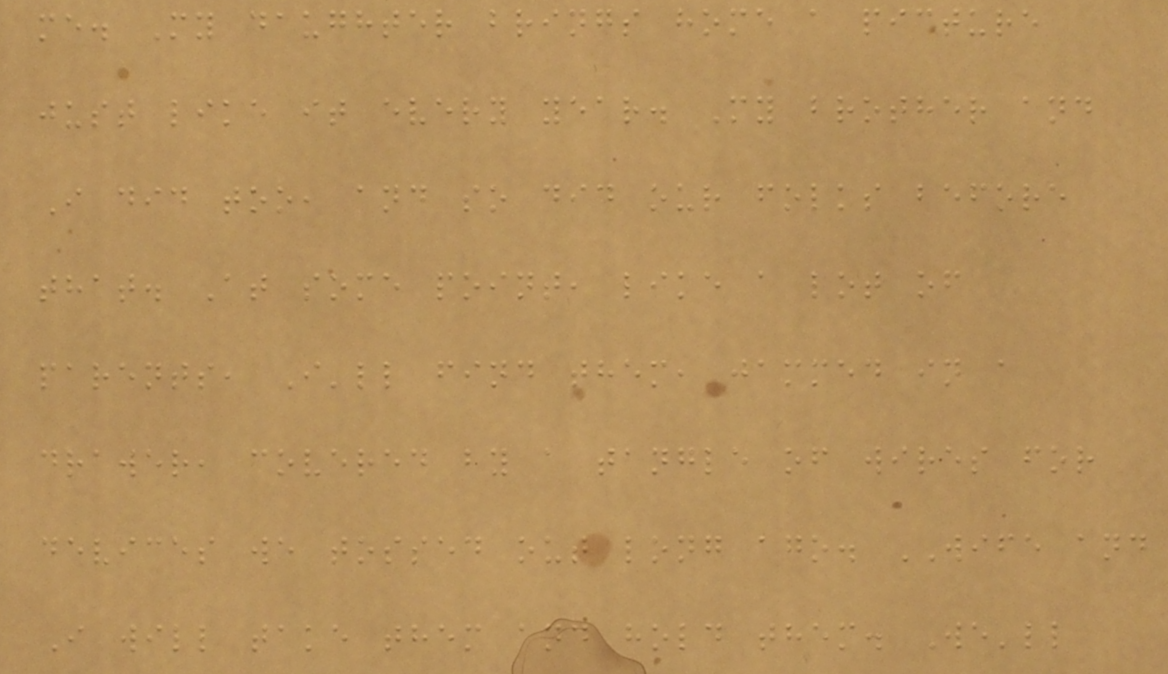me. My daughter brings home a picture
just like it every year. My brother and
I did too, and so did our folks before
that. At some point, like a lot of
parents, I'll find them, jammed in a
drawer, covered by a tangle of wires for
devices we tossed out long ago. WIFE and
I will take them and hold them. We'll
